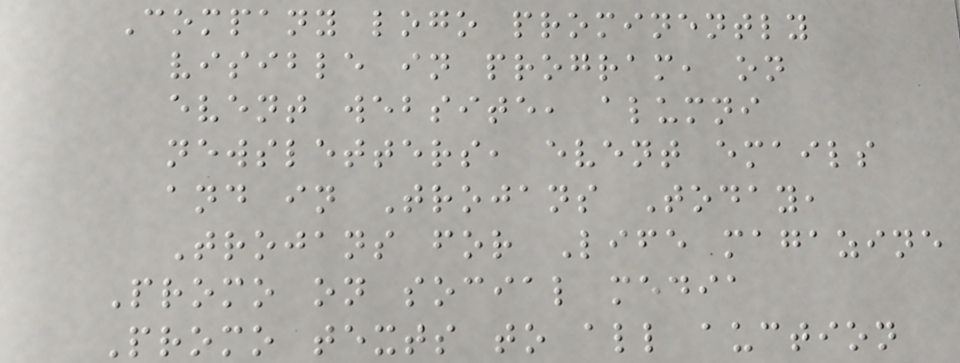Company logo prominently
visible in program, on
event website, alumni
newsletters, event emails
and in Trojans Today,
Trojans for Life magazine
Promo on social media
Promo texts to all auction
